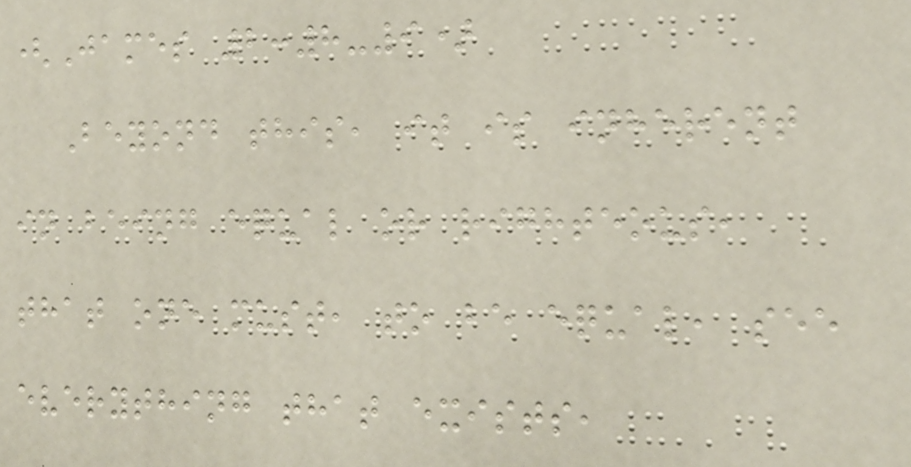(James 2:8-9)
Beyond this, it is inherent
in being equal or righteous,
that one must, to be equal, see
everything that exists,
